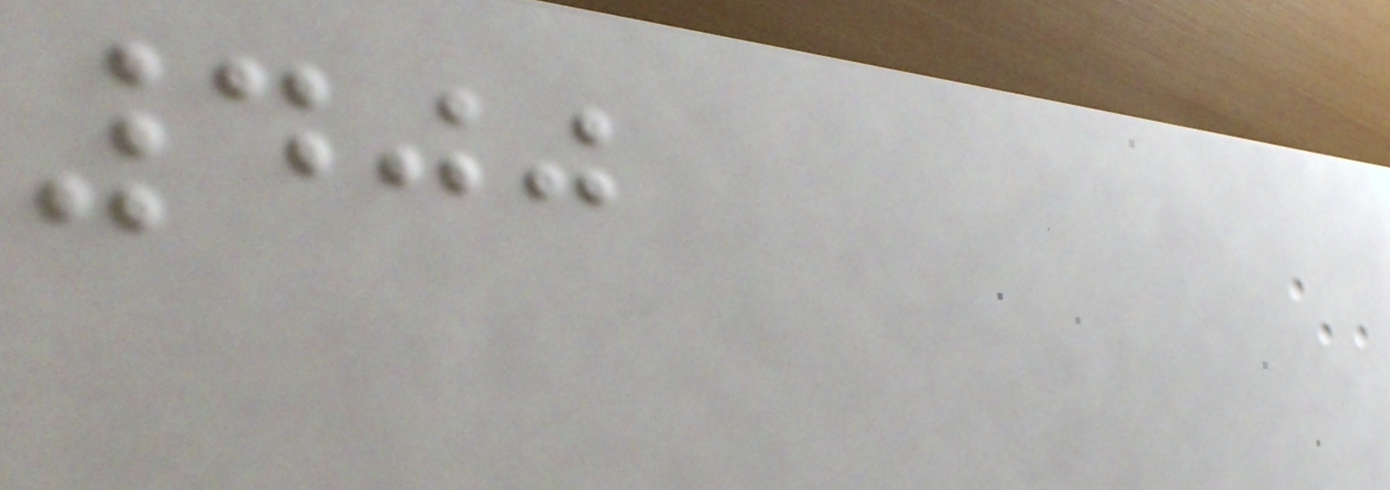400
